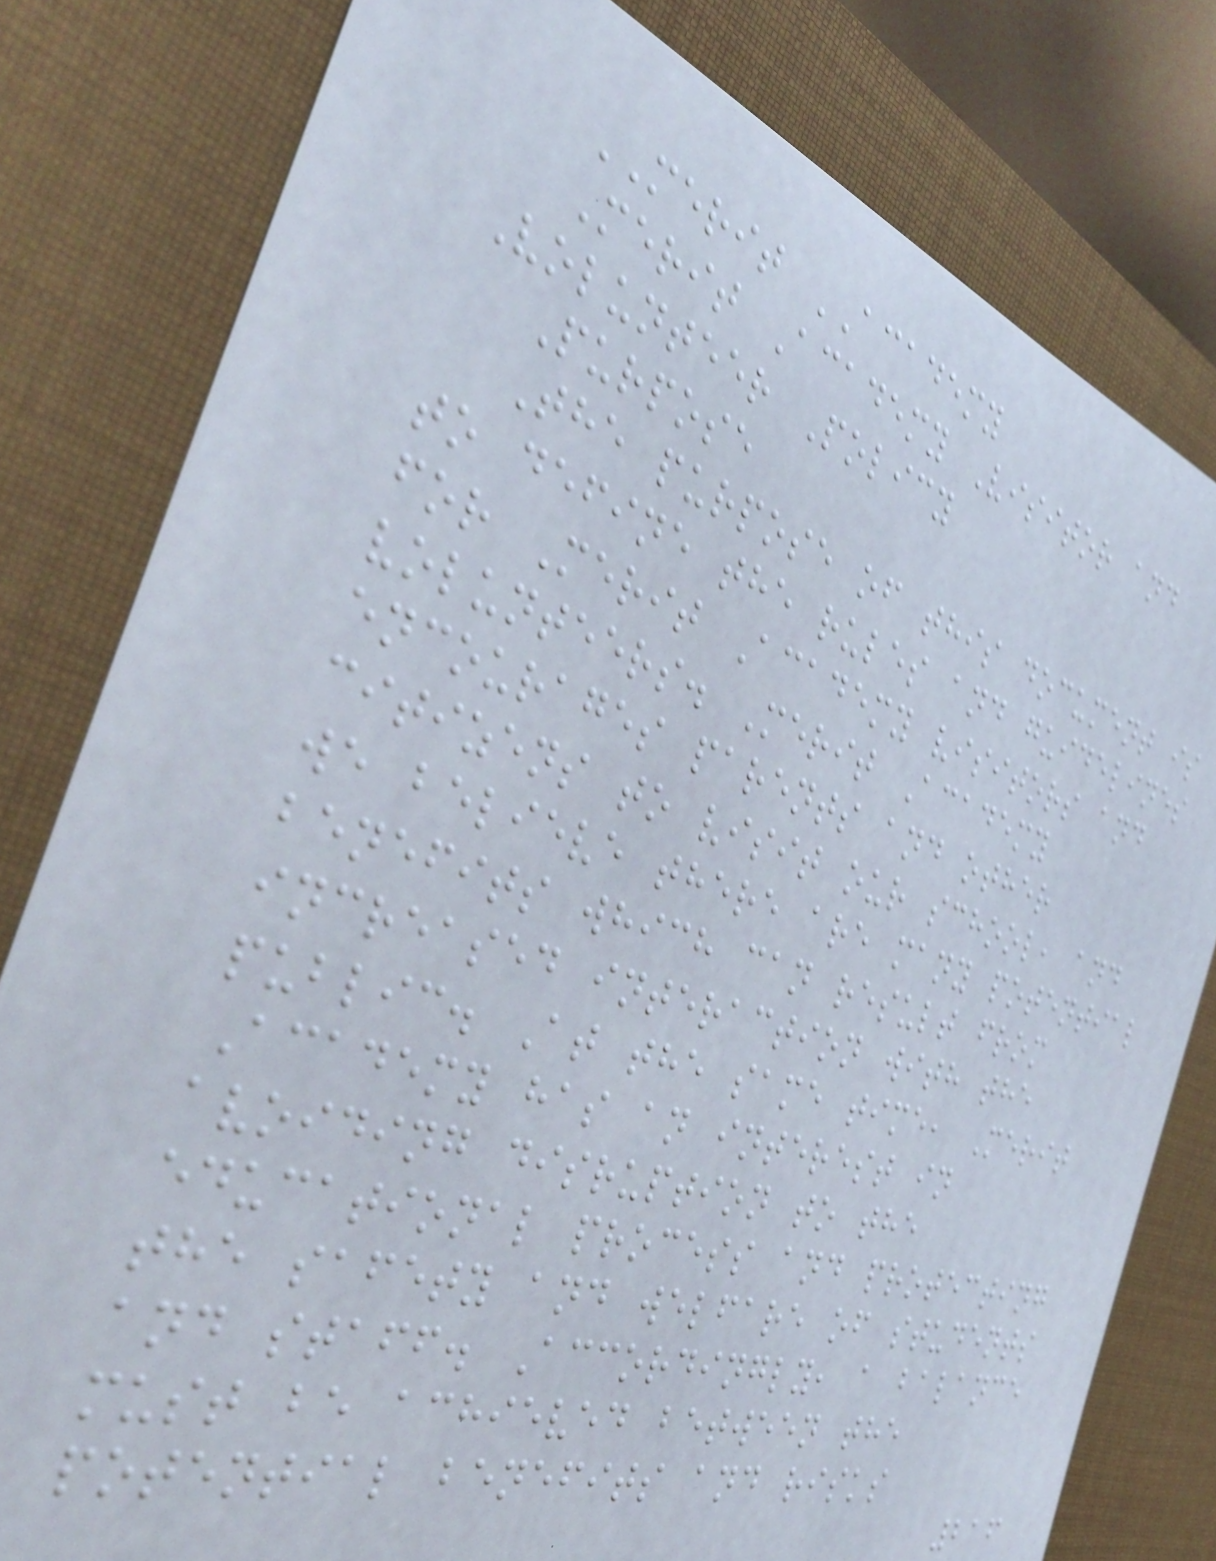MERIT ACADEMY
Merit Academy Visitor and
Volunteer Policy
Purpose
The purpose of this document is
to define the rules and guidelines
for Merit Academy visitors and
volunteers. Merit Academy
encourages parents and other
citizens to visit our school, and
we believe there are many potential
benefits which can result from
increased interaction with the
public. At the same time, Merit
Academy has an interest in
avoiding disruption to the
educational process and protecting
the safety and welfare of students
and staff. Accordingly, a balance
must be achieved between the
potential benefits and risks
216
